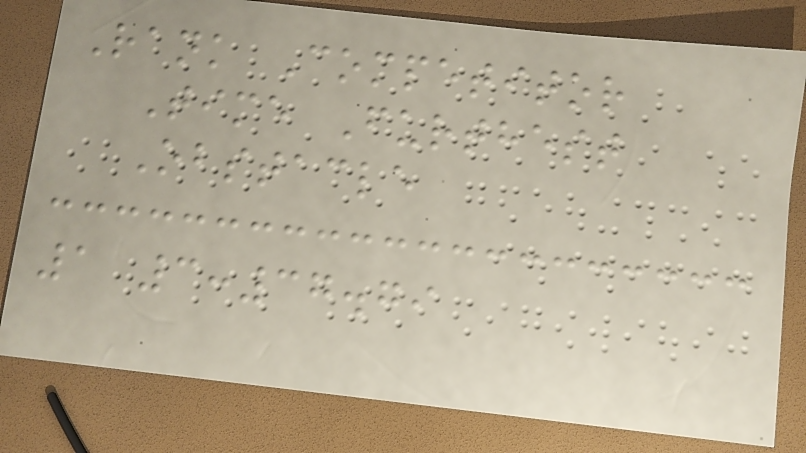Rank Competitor
Time Furthest
Obstacle
1 3:37.79
